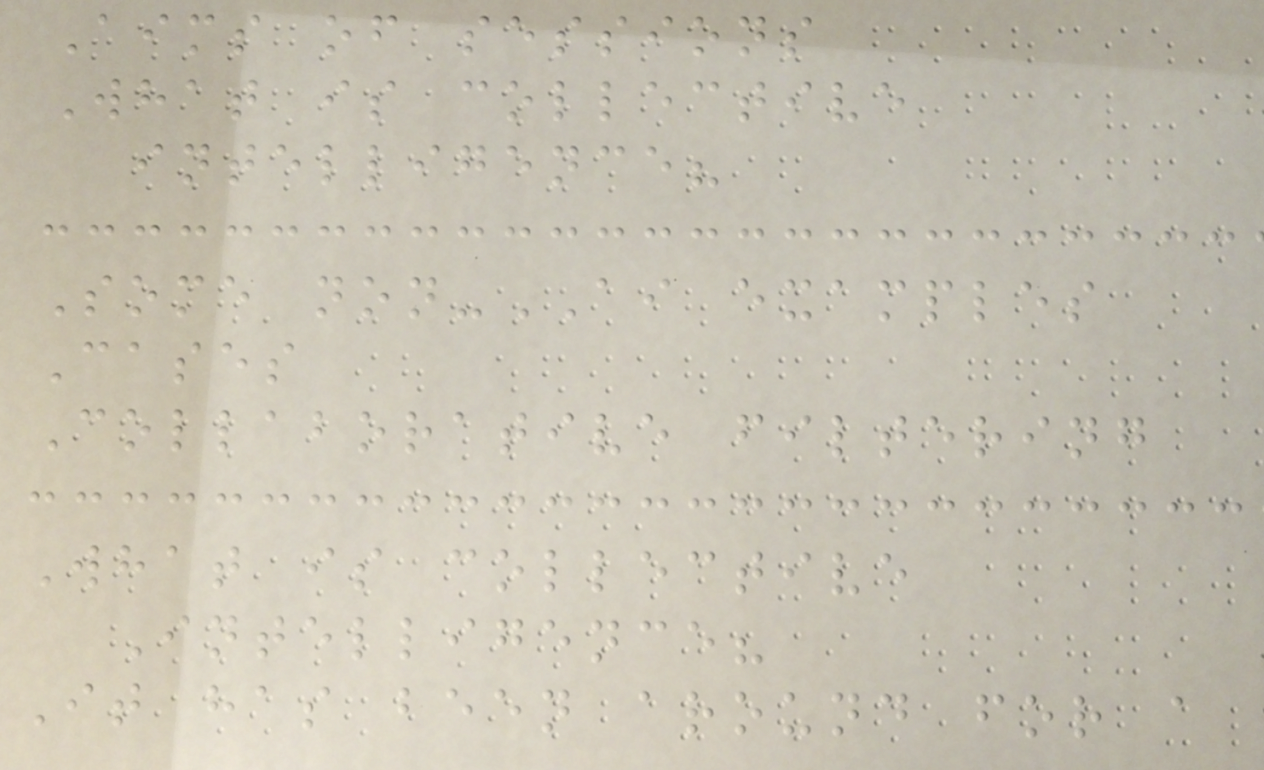Aims of sessions
What is collective
intelligence?
Some non-AI examples
Cases
Collaborative filtering
What is collective
Intelligence?
It has been around for a
